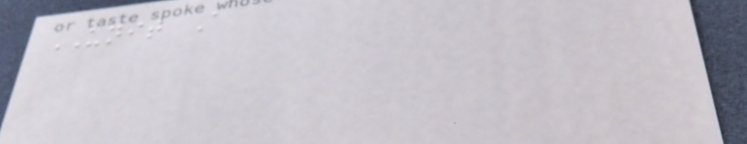UNIT A
